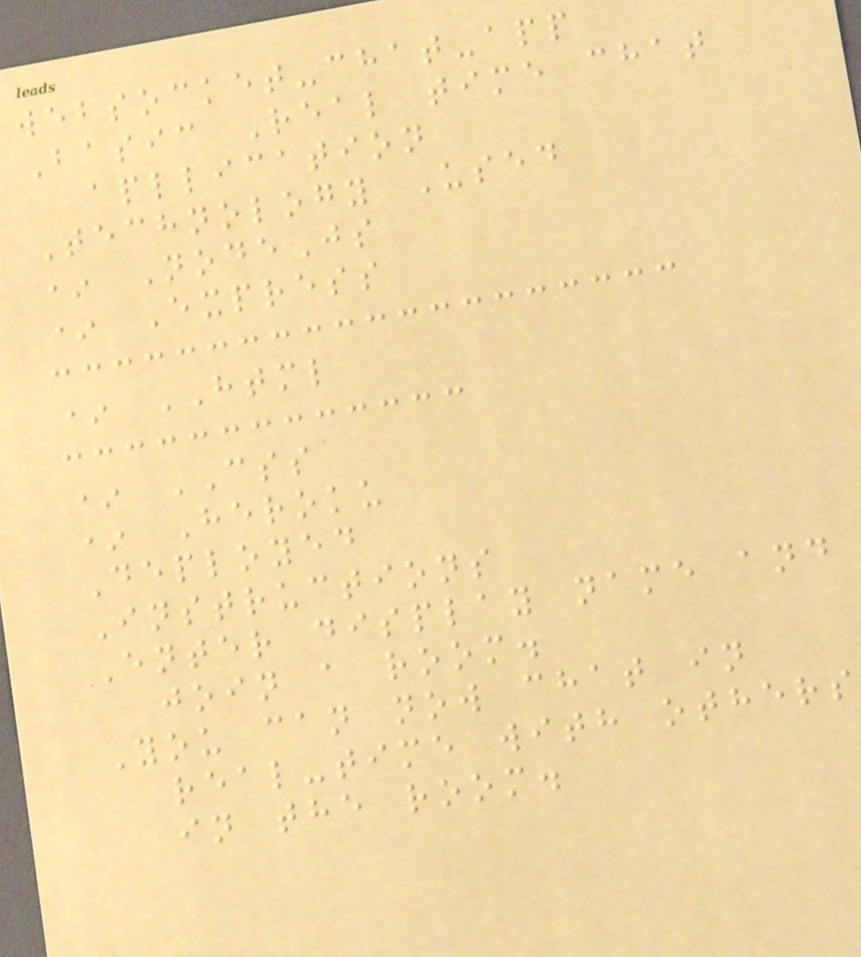websocket-chat-app
Basic Real time chat
apllication
Technology Used
* NodeJs
* Express
* HTML
* CSS
* Heroku
Deployed
Instructions
Enter display name and
join a room.
You can now chat in
real-time with others
in the room.
